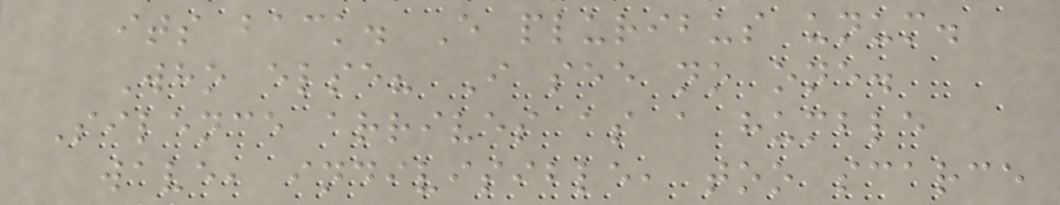its back. E pluribus unum.
Who else? I see no one.
Silence arrives as a humble
wave, indivisible, too scarce
